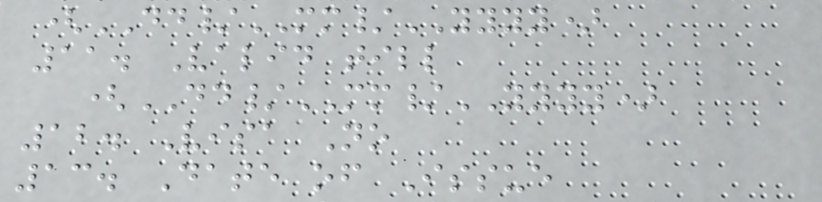(DD/MM/YYYY)
11. Valid till
(DD/MM/YYYY)
12. Visa No
13. Date of Issue
